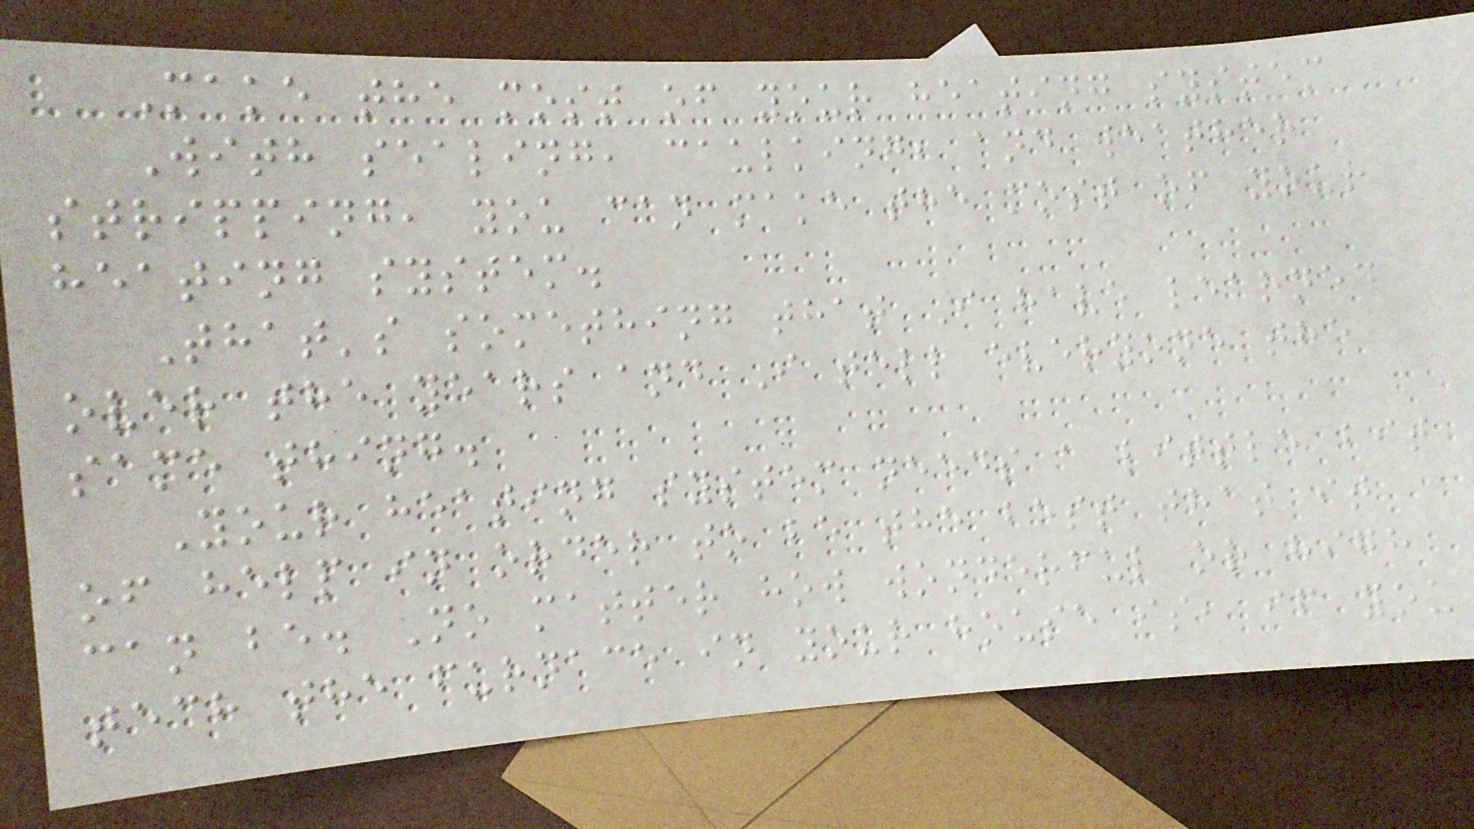Make the most of your heating system
With sealing, caulking, and weather
stripping, you can make the most of your
heating system.
That's something that I have learned
over the years and I tell everyone the
same thing.
Your heating system needs a little bit
of help in order to be the best that it
can be. No matter how wonderful or high
tech the furnace in your house is, if you
